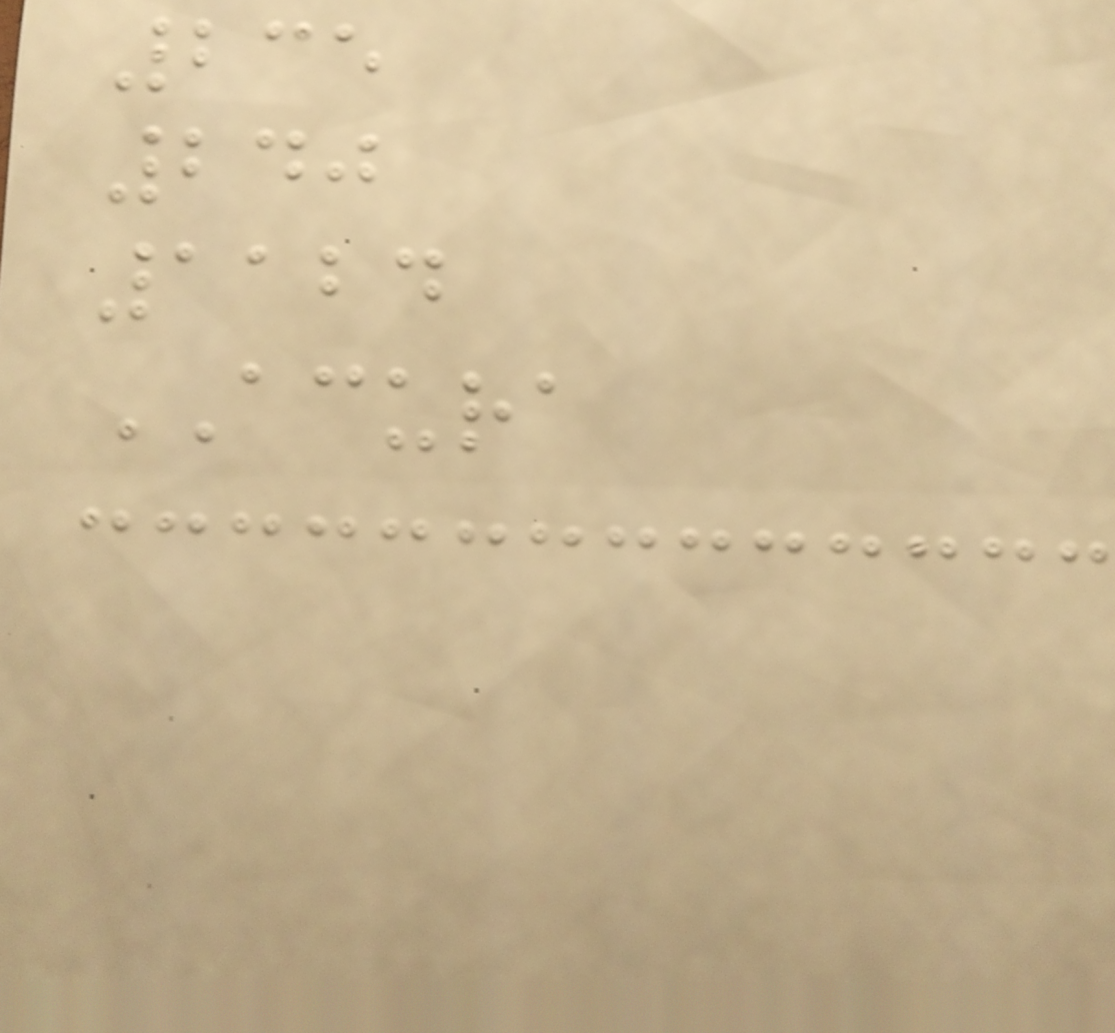235
240
1124
ACURA
